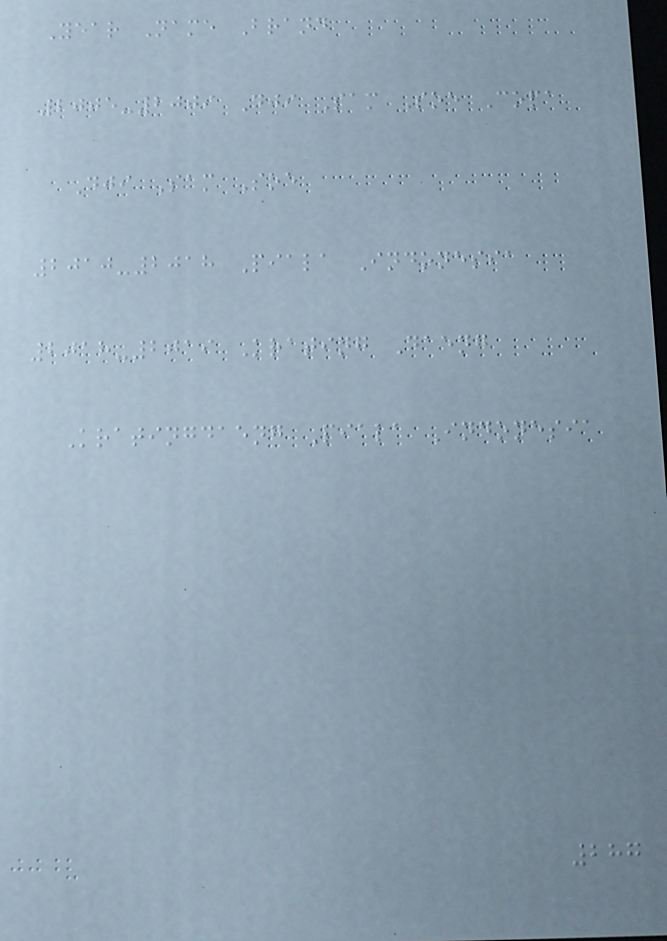Year Name Brand
2005-2009 Dji Sam Soe Copa
Dji Sam Soe
2010-2018 Piala Indonesia
2018-2019 Krating Daeng
Kratingdaeng Piala Indonesia
287
